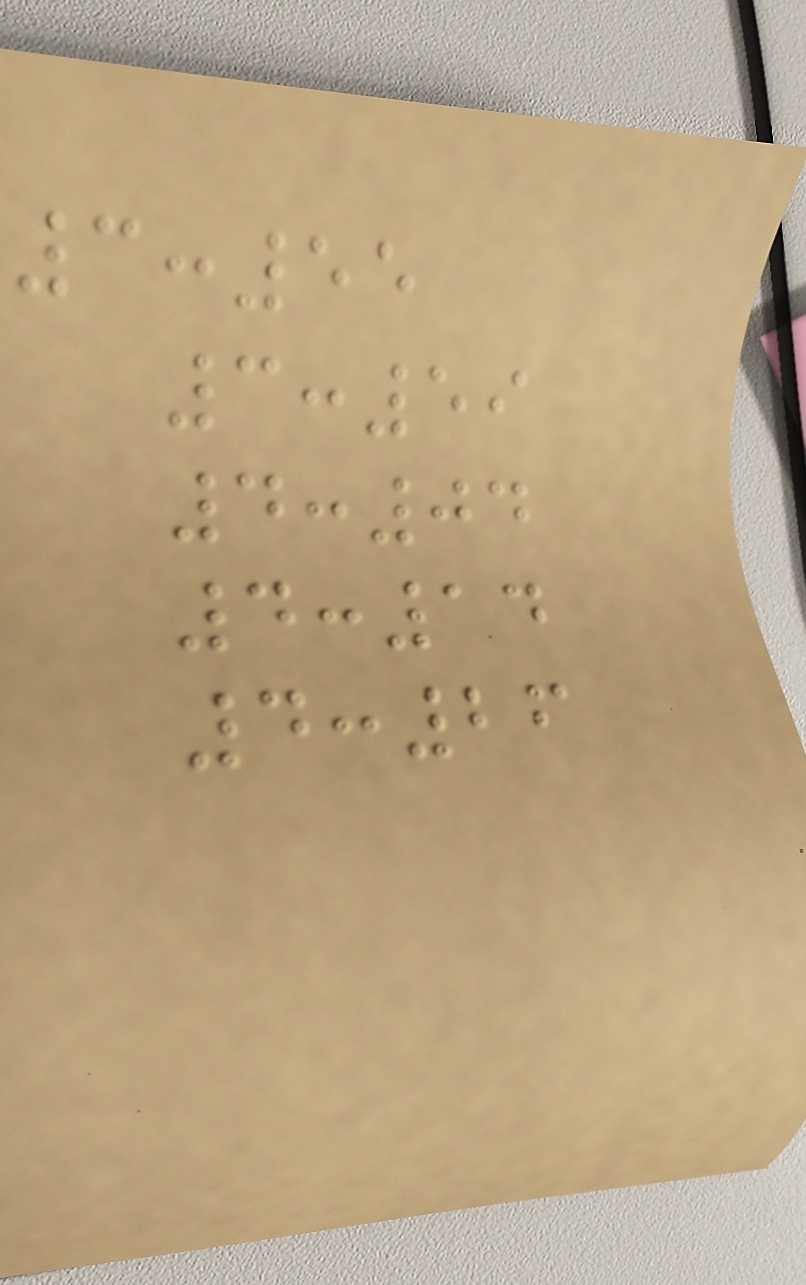3:55
3:59
4:04
4:14
4:26
